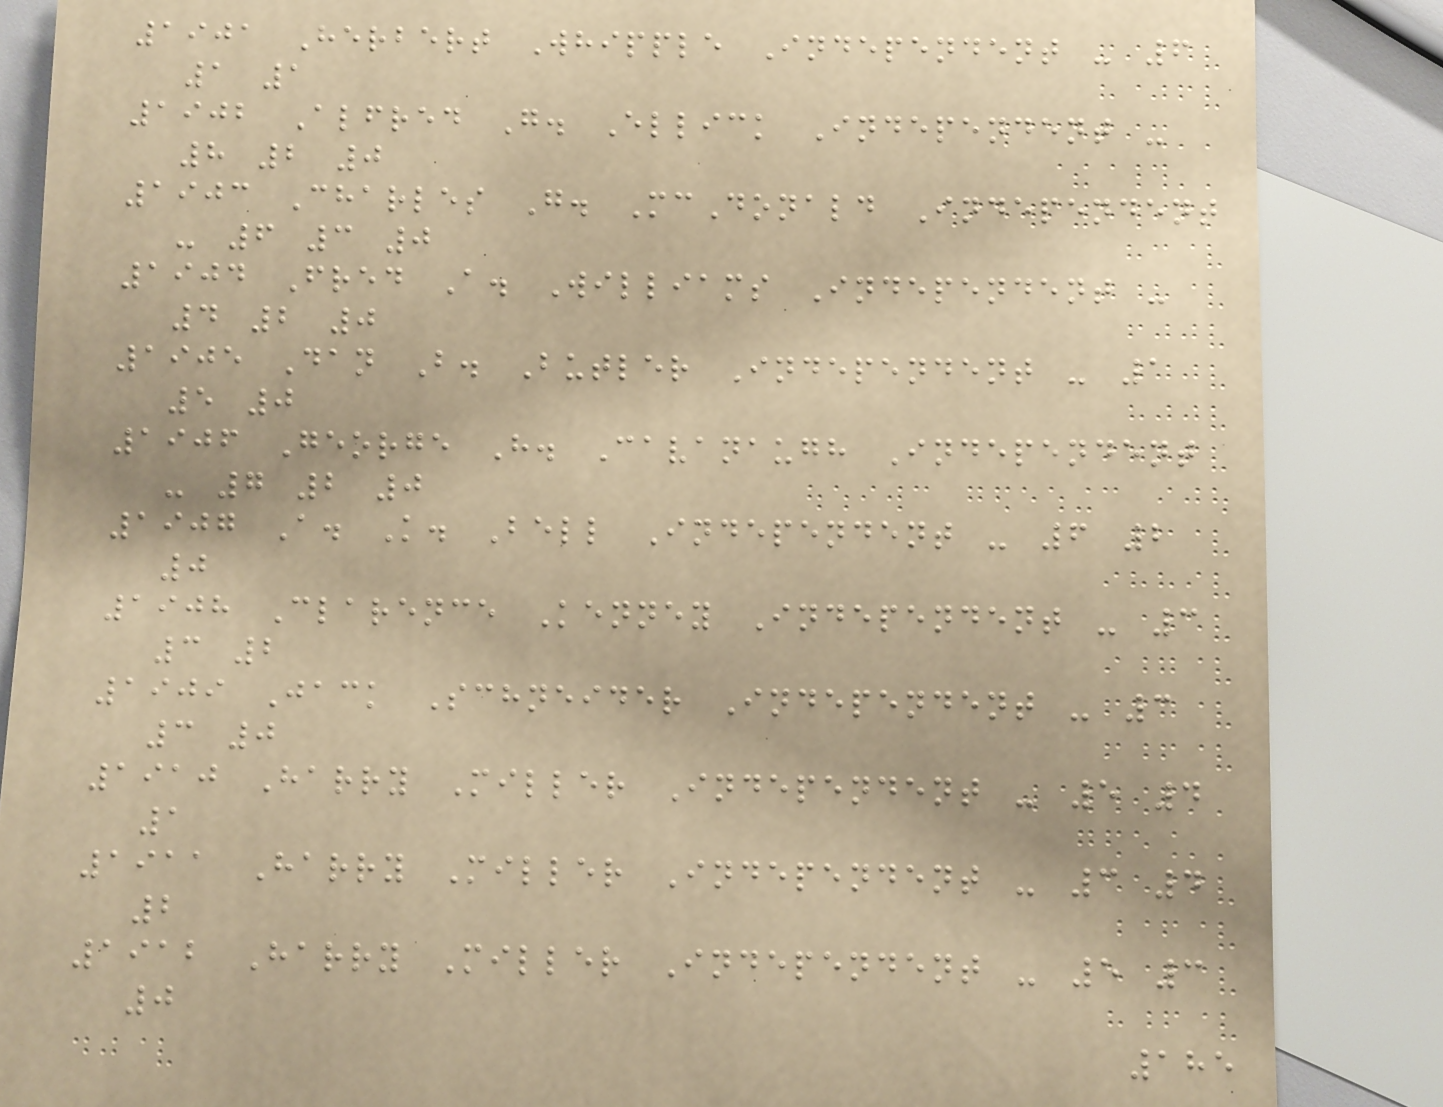1901 Herbert Whipple Independent - 6
1 1
1902 Alfred G. Ellick Independent -
8 2 0
1903 Charles G. McDonald Independent
- 6 3 0
1904 Fred A. Williams Independent -
4 2 0
1905 Dan B. Butler Independent - 1
5 0
1906 George H. Cavanaugh Independent
- 7 2 0
1907 A. K. Bell Independent - 6 2
0
1908 Clarence Kenney Independent - 3
3 2
1909 Jack Schneider Independent - 3
3 0
1910 Harry Miller Independent - 5 4
1
1911 Harry Miller Independent - 3 4
2
1912 Harry Miller Independent - 5 3
0
185
